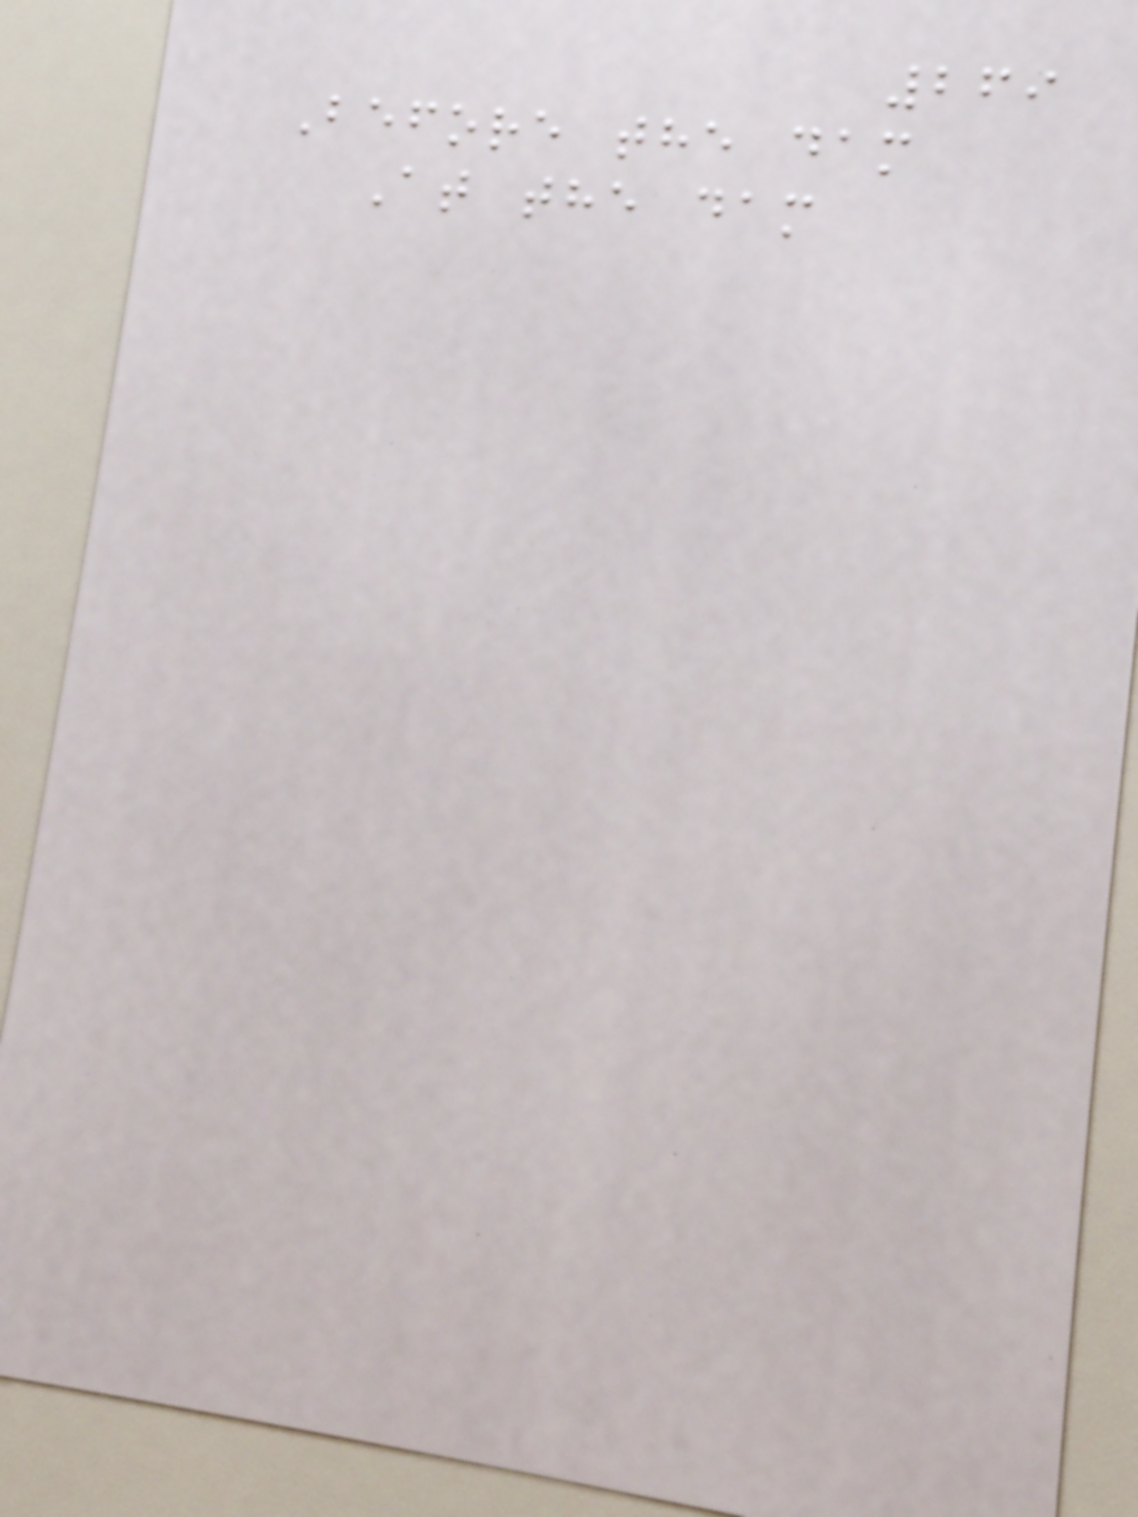269
Before the dam
At the dam
